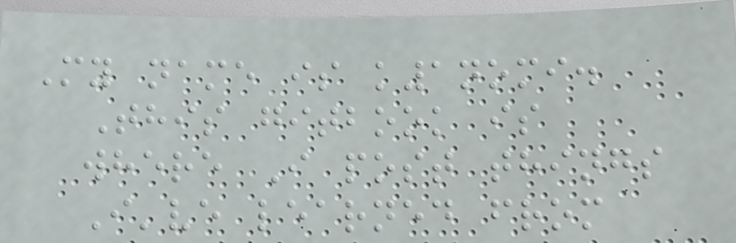My name is k1nomi.
This gitbook is
where I post things
I've learned from
